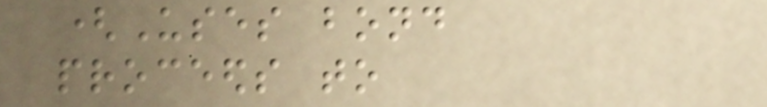(Uses bond
proceeds to
